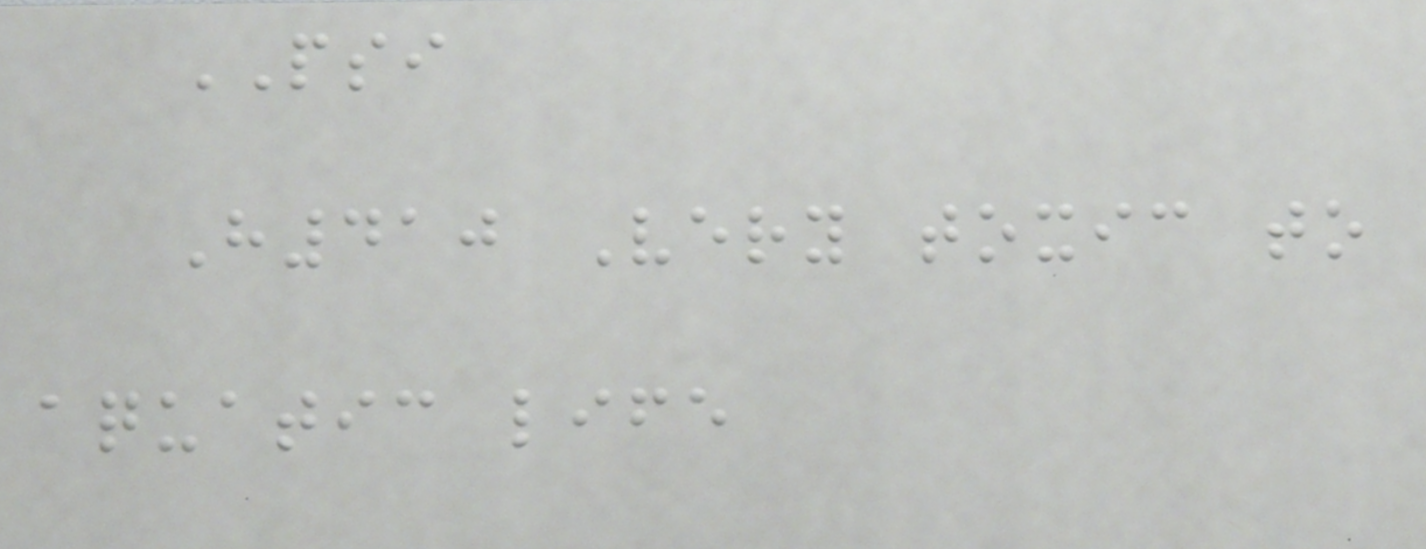PSI
H410 Very toxic to
aquatic life
